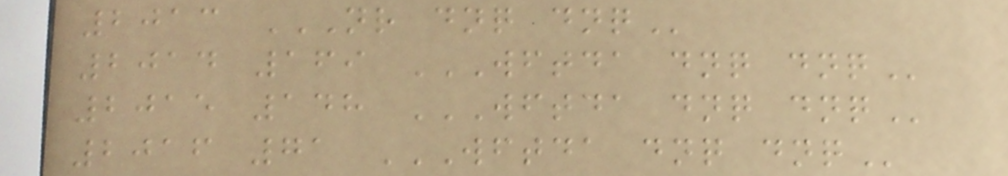2013 NR DNQ DNQ
2014 169 WFTDA DNQ DNQ
2015 148 WFTDA DNQ DNQ
2016 71 WFTDA DNQ DNQ
